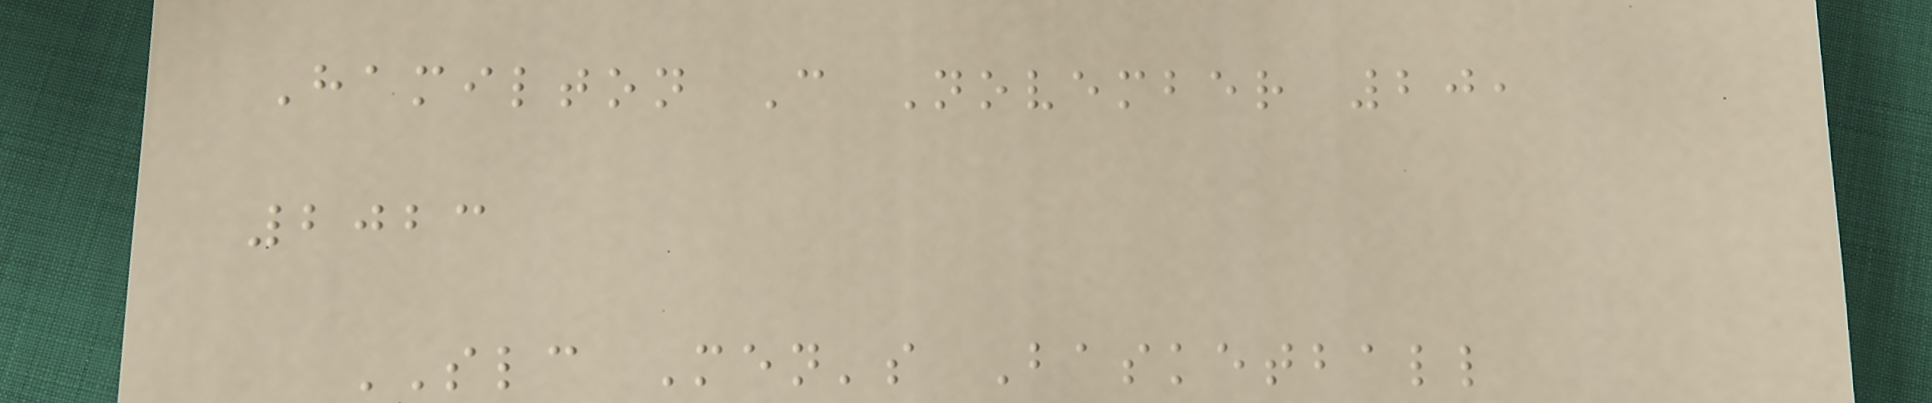Hamilton C November 20,
2023
SLC Men's Basketball
